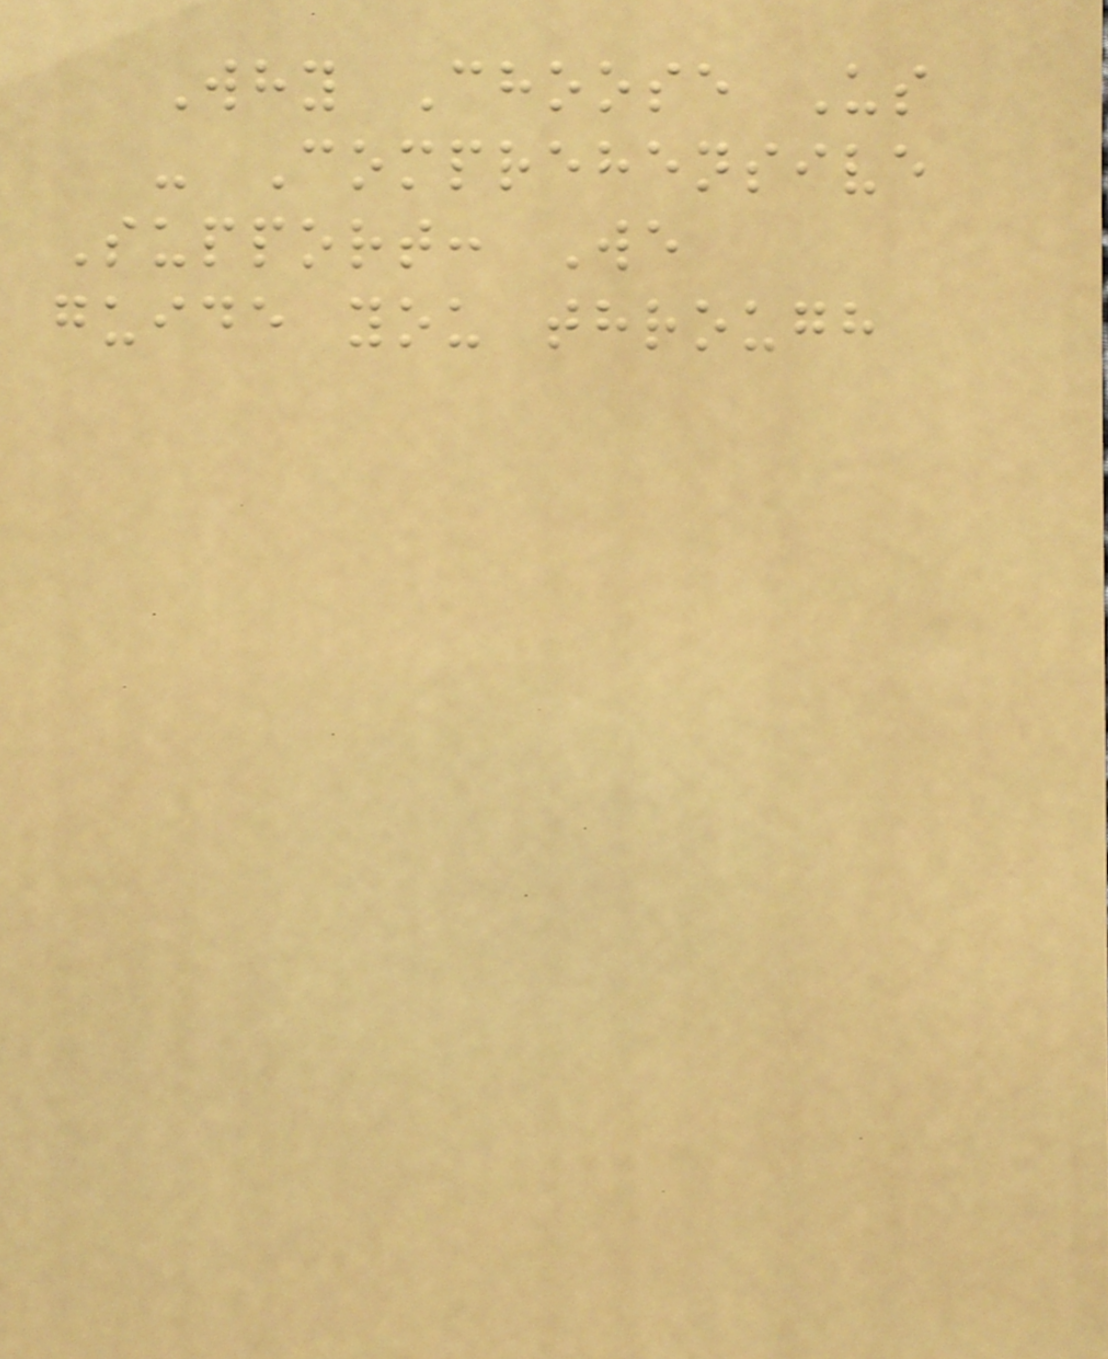Why Choose Us
- Comprehensive
Support: We
guide you through
